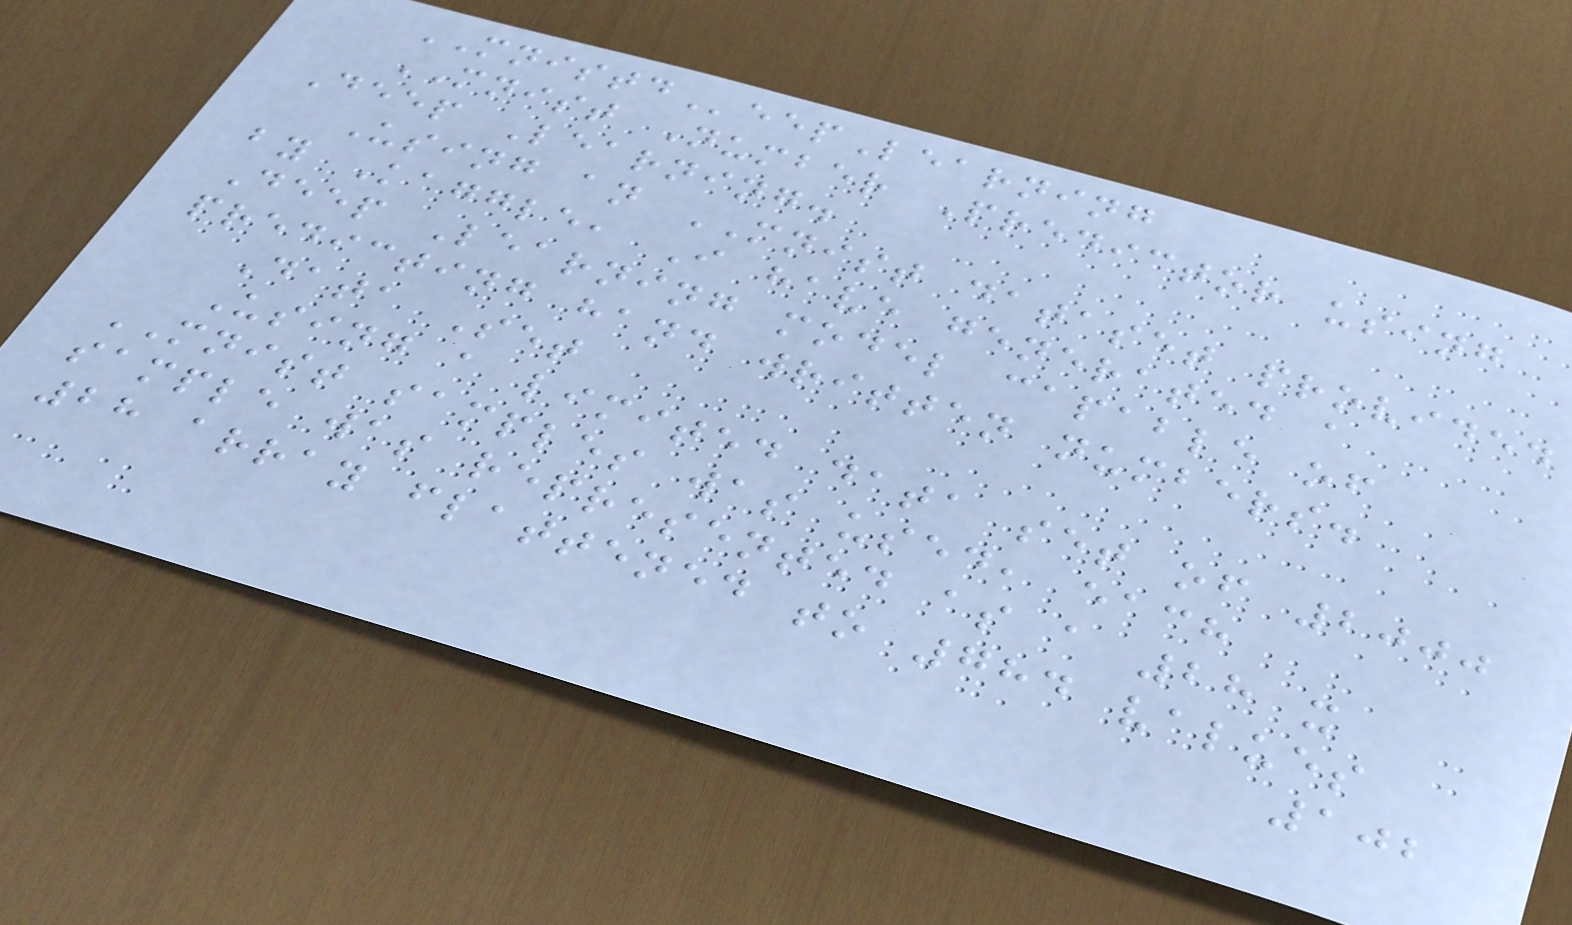MNISTDeepLearning
MNIST Number Predictor using
Deep Learning.
Using an MNIST dataset provided
by Kaggle, I have generated a
Deep Learning model capable of
predicting hand written numbers.
Data Set
Using a limited data set of 2000
MNIST samples was used, each
sample was represented as a 28 x
28 array flattened to 784 values
102
